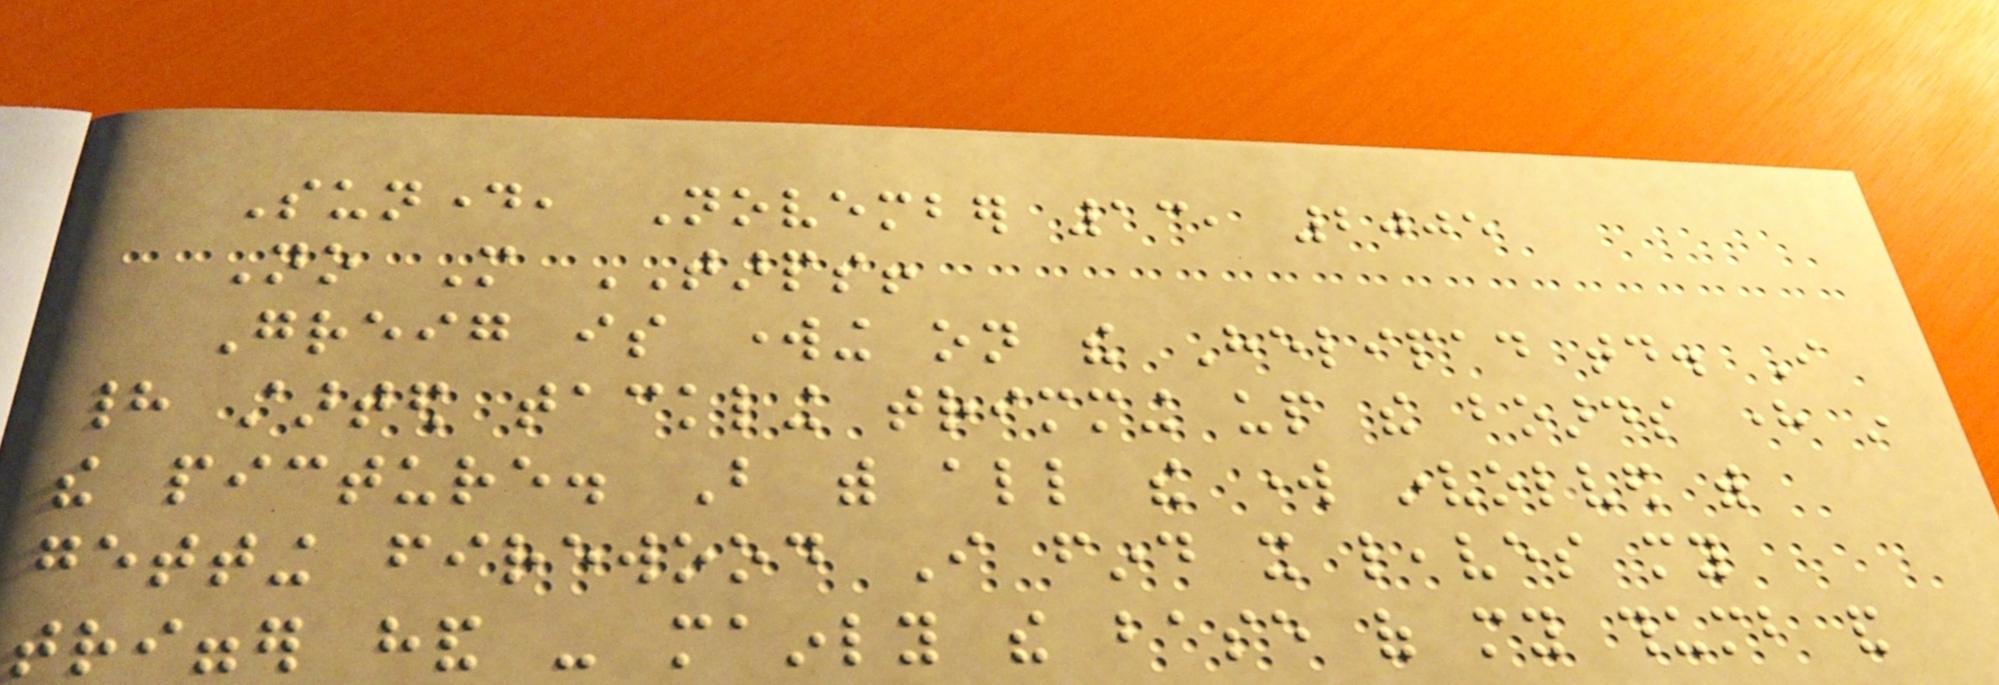Sunday, November 13, 2005
No More TARPS!
Greig is working on the Helipad today. I
had started tackling trimming up the boards here in
the picture. But with all the work involved with
getting firewood I find it leaves my
trigger hand - mainly the base of my thumb and
